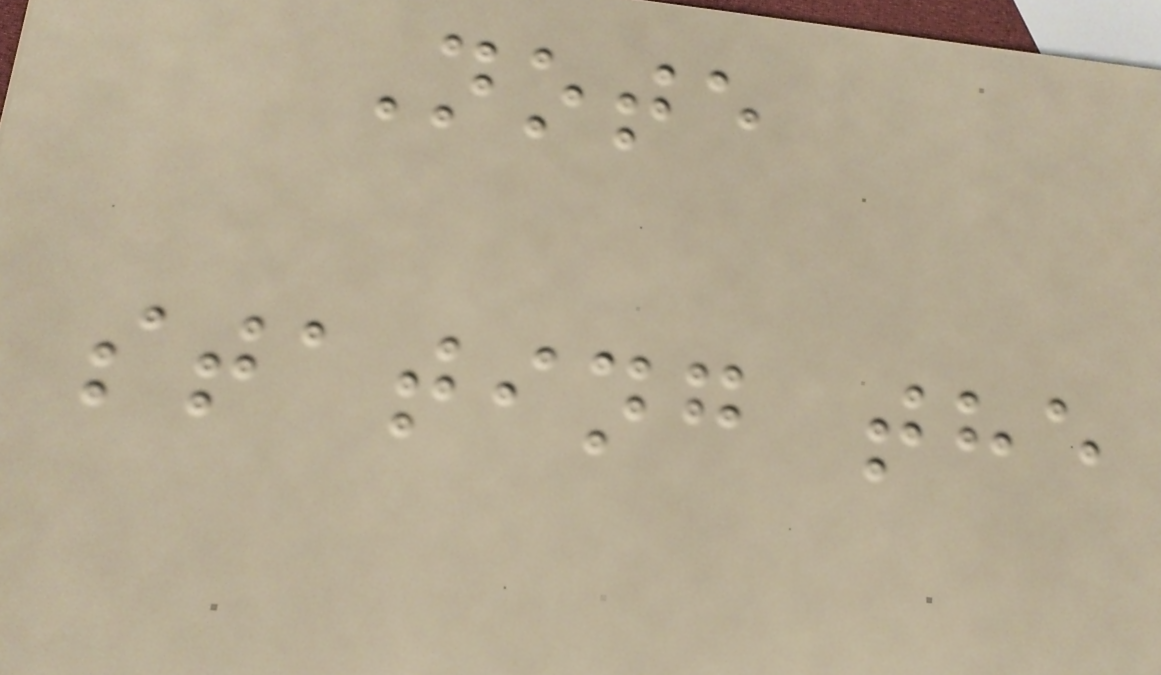Note
stating the
